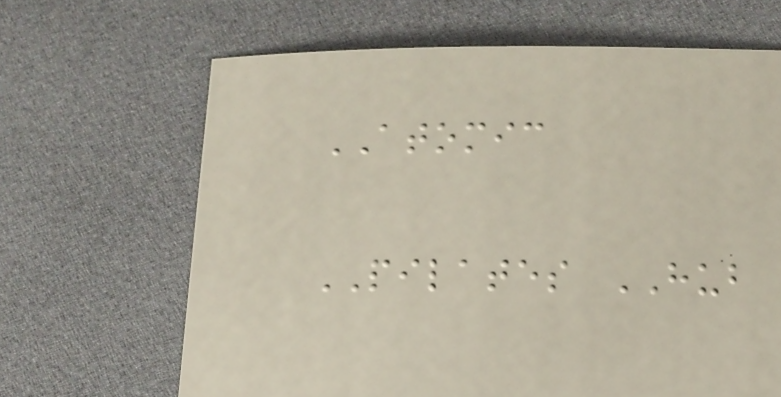ATOMIC
PILATES HUB
